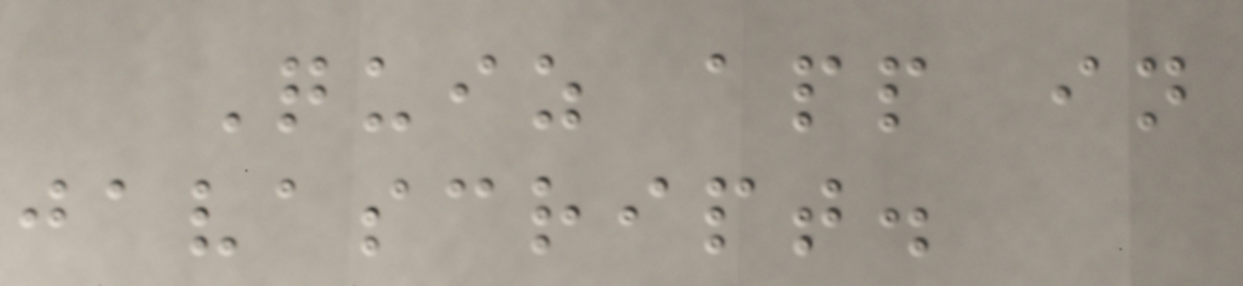Quiz app in
javascript.
